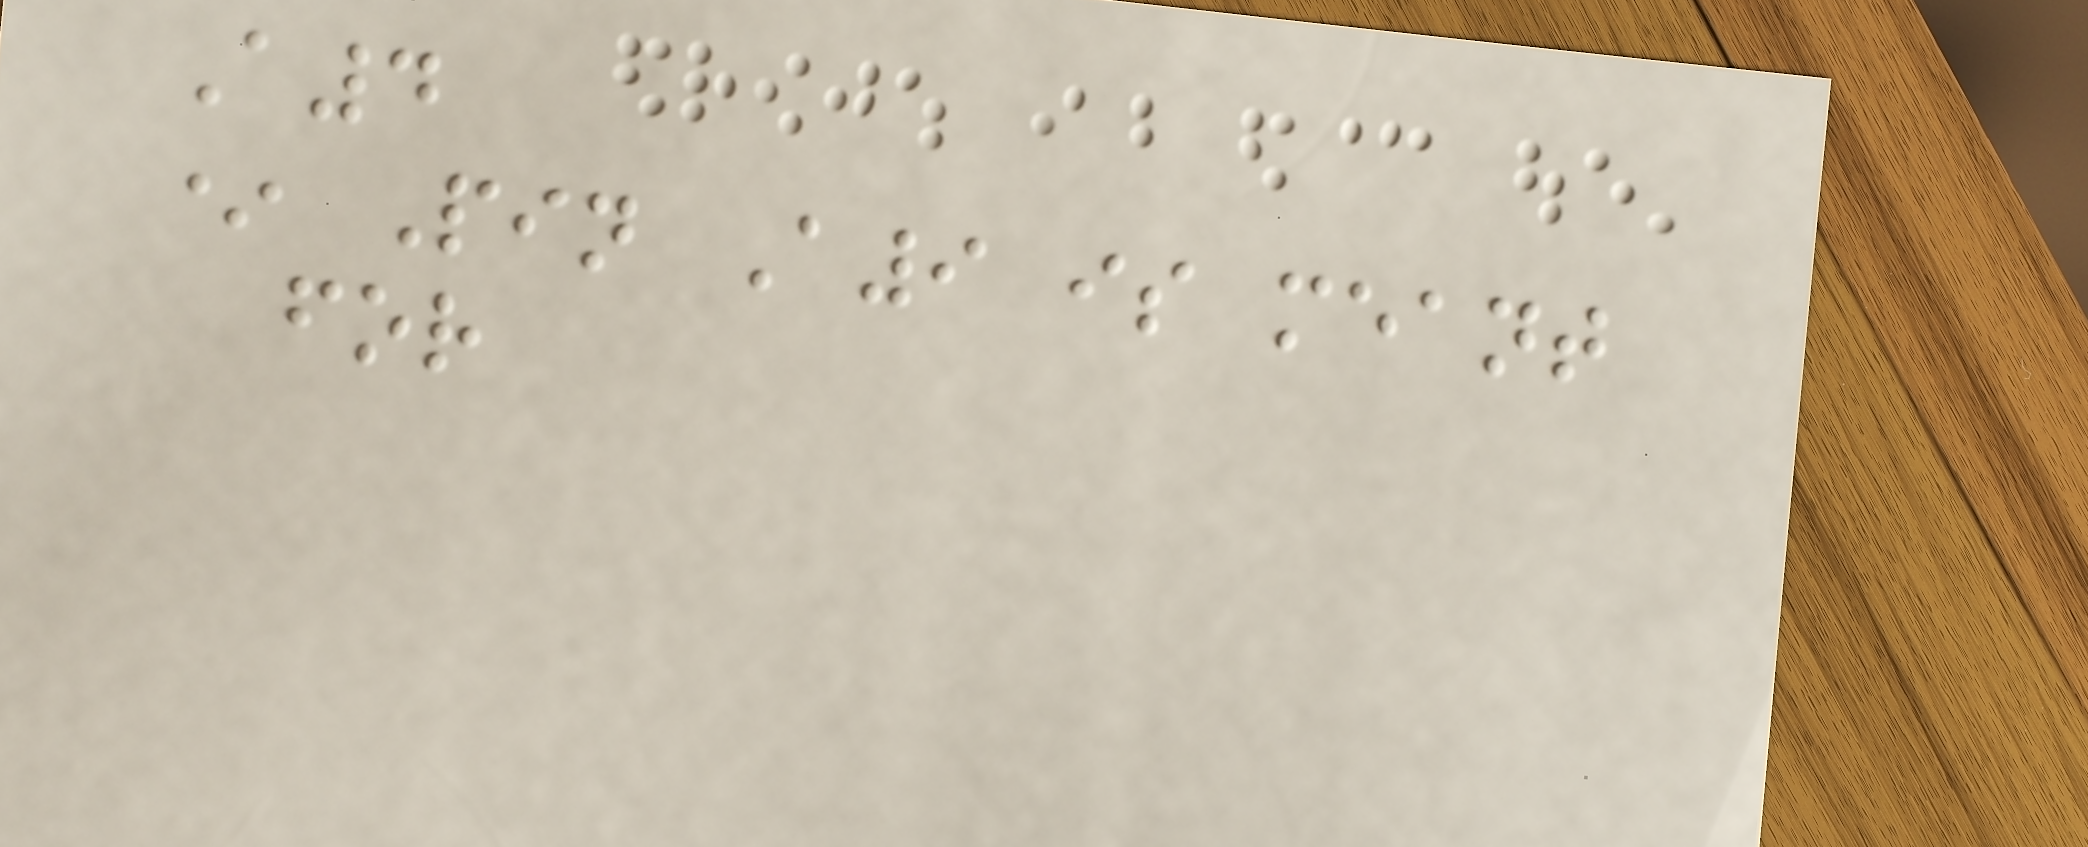A4
* Pin A9 is meant
for
